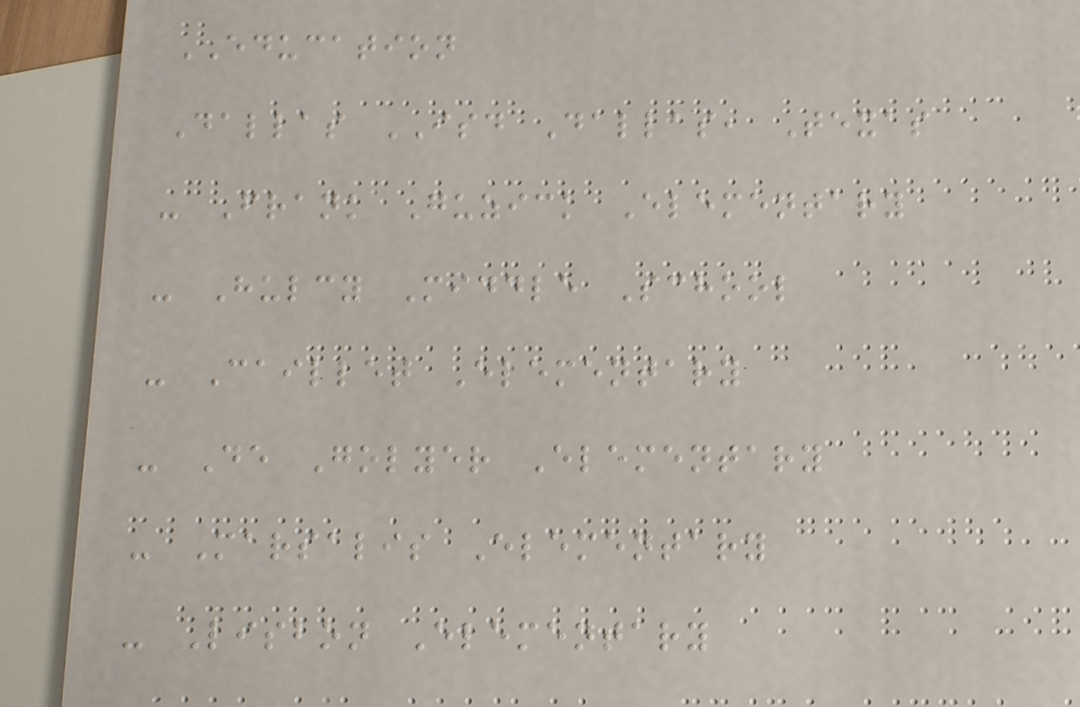EDUCATION
Dallas ISD Dallas, Texas
- Frank Guzick Elementary
- Hulcy Middle School
- Caillet Elementary
- De Golyer Elementary
- Marsalis Elementary
- Lisbon Elementary
